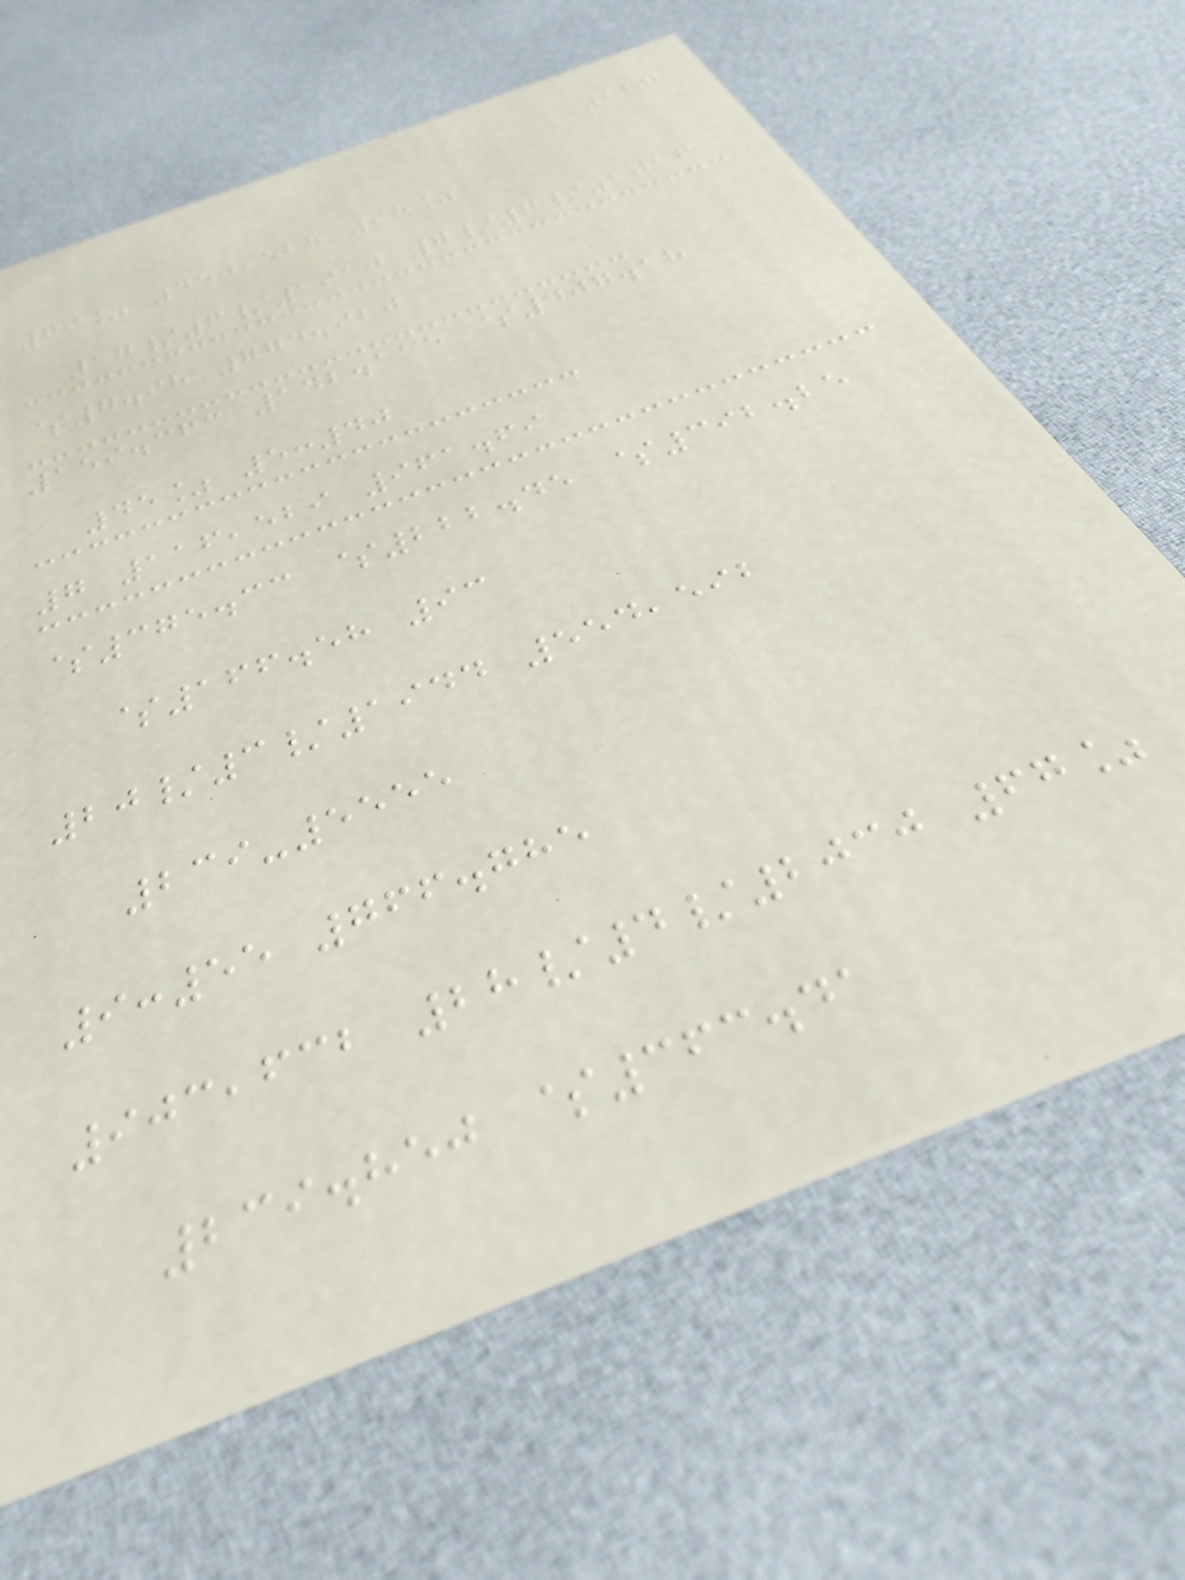227
69% 450,528 98%
17/6/1910 7/6/2016
$7.98 774.920
159.363 142.115 $407.18
45% 5:40
7 116,529 961.69
$375.33 $222.45 $392.25
$166.58 93
20/3/1944 554,592
239-5555
9:55 766.785
903,632 28/4/2030 67%
239.850 $363.41
